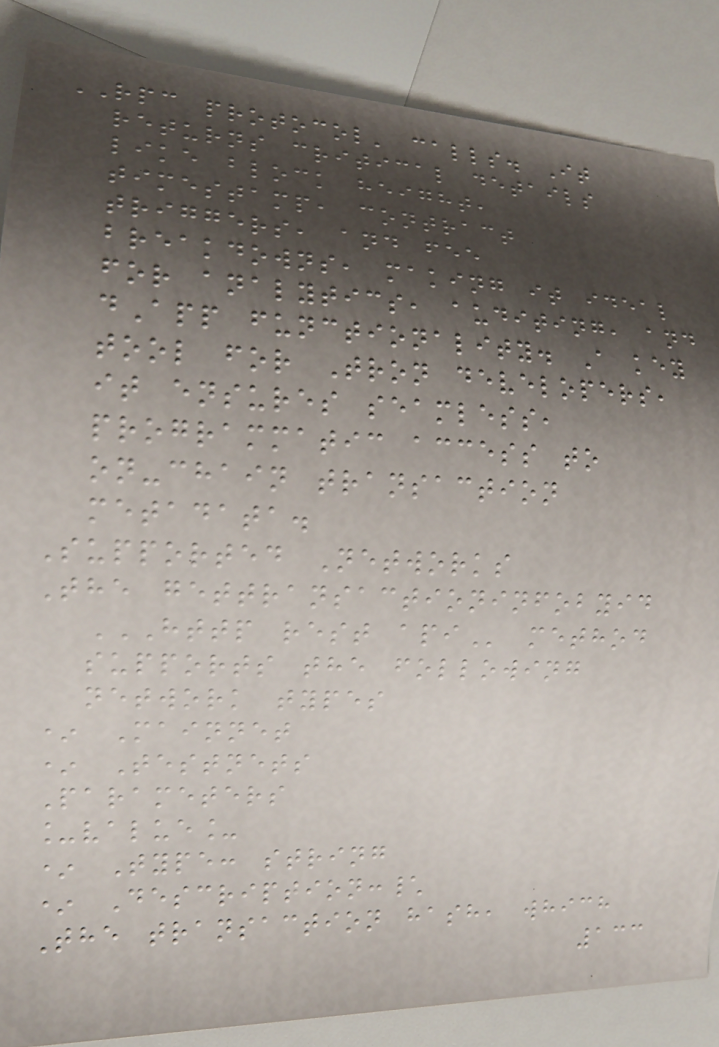RPC protocol' calls. It
returns critical details
like block height,
timestamp, contract
triggers, and fee
breakdowns, making it ideal
for analytics, auditing, and
dApp functionality. A key
tool for Tron developers,
it ensures seamless,
programmatic access to
on-chain transaction
metadata.
Supported Networks
The gettransactioninfobyid
HTTP REST API method
supports the following
network types
* Mainnet
* Testnets
Parameters
_value_
* Type: string
* Description:\
The transaction hash, which
133
